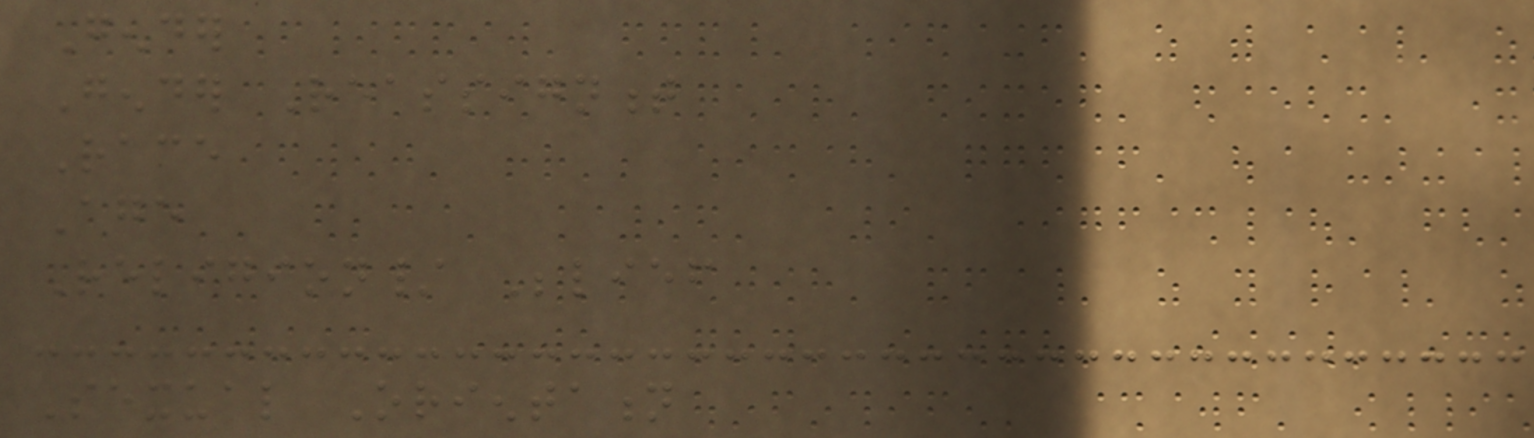Gender
Gender Reassignment
Race
Age
Religion/ Belief
Sexual Orientation
